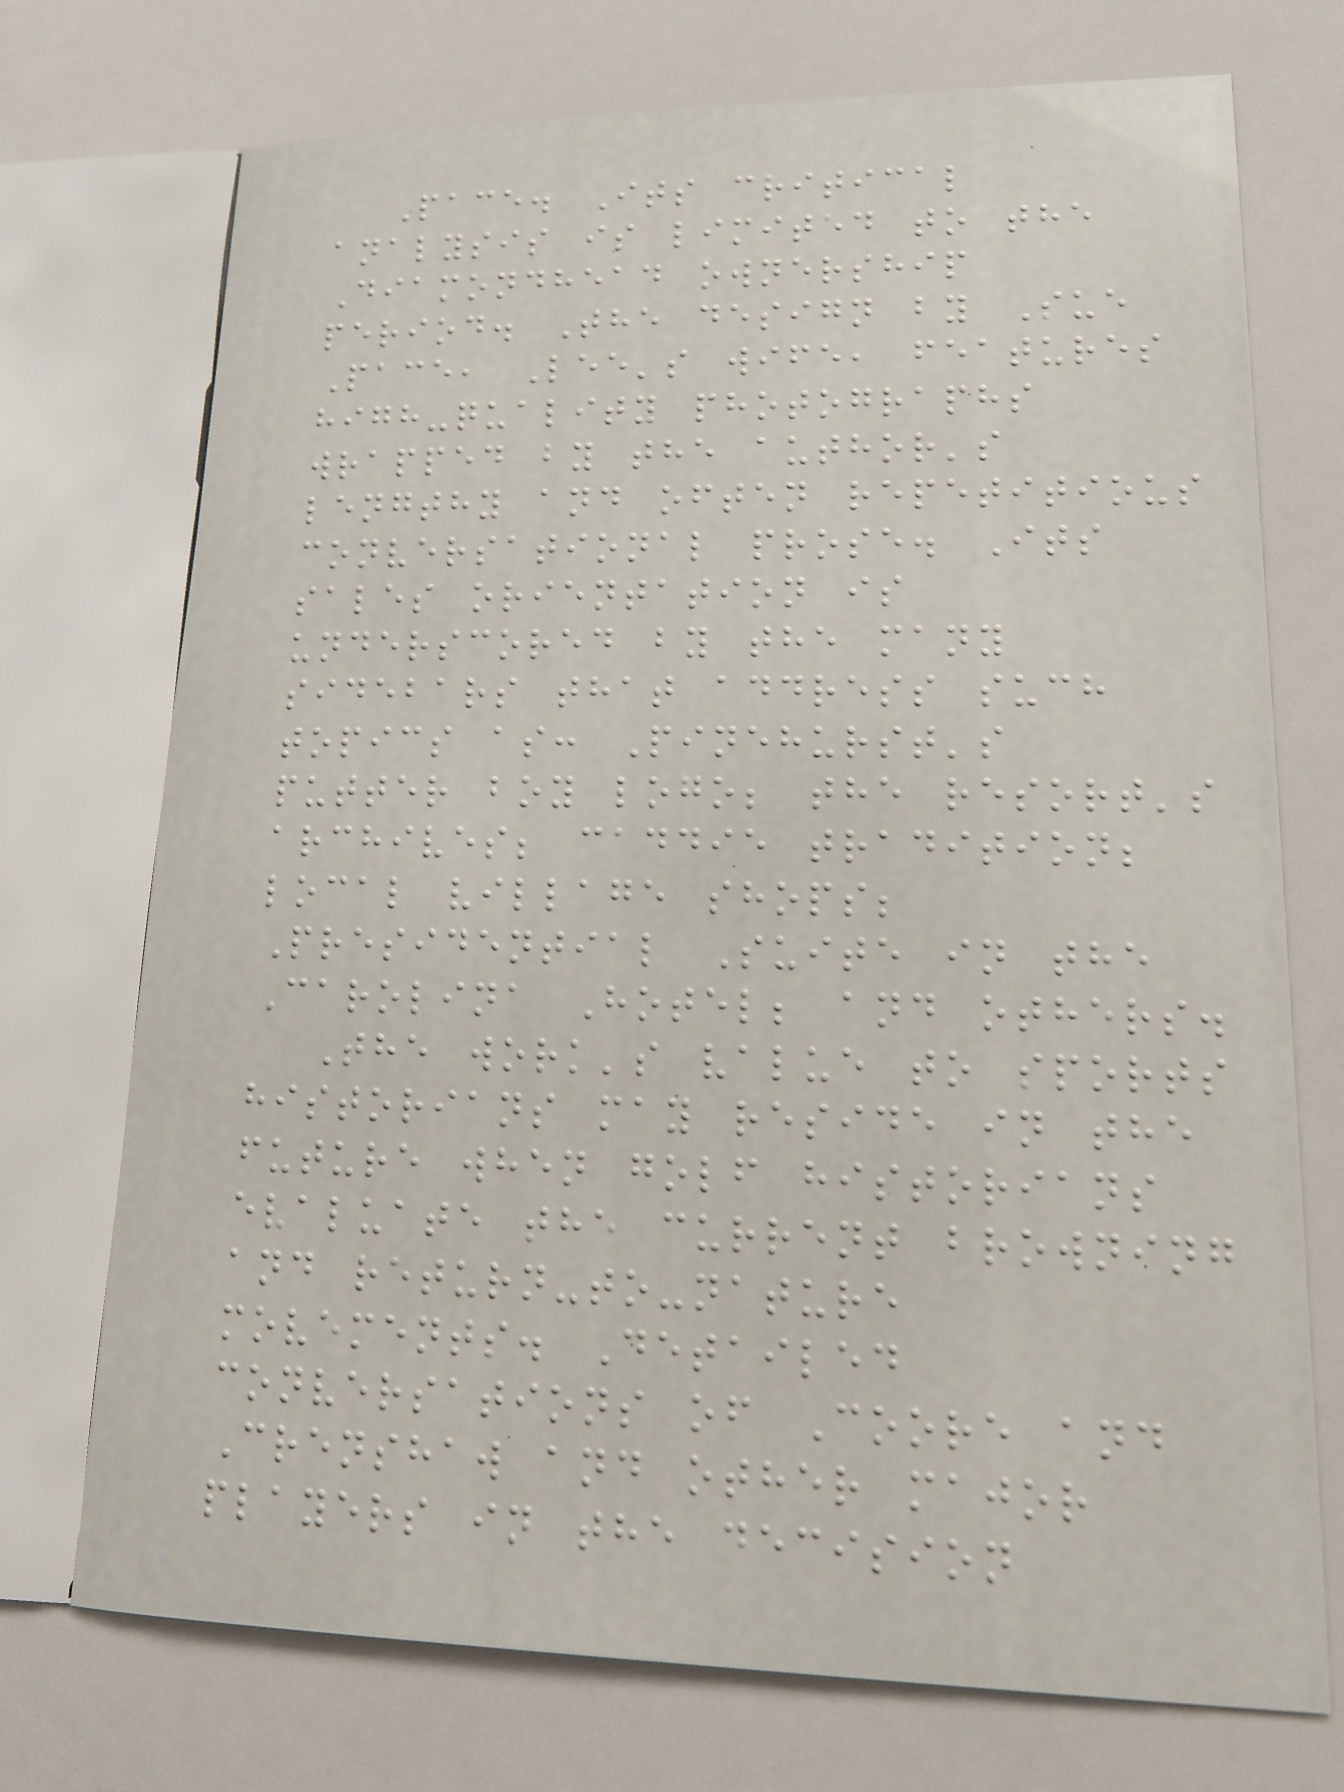Pace. Its critical
analysis is limited to the
Diamondhead ownership
period. The design by Sue
Pace, Lee's wife, features
high-quality photographs
wrapped by the author's
lengthy and often repetitious
conversational prose. Its
sales orientation is
underscored by the many
sidebars that address such
topics as: Pinehurst's
putter boy logo; the resort's
archives; caddie tradition;
local village shops;
Presidential Suite in the
Carolina Hotel; and others.
The work's value to sports
historians may reside in the
future when golf historians
evaluate the current browning
and return-to-nature
movements. Detailed
conversations of Coore and
Crenshaw and other major
players in the decision
